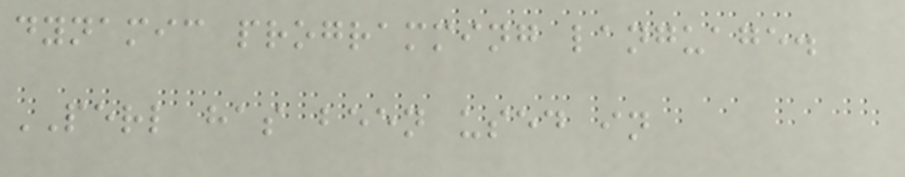dynamic programming language.
PERL has been used in
